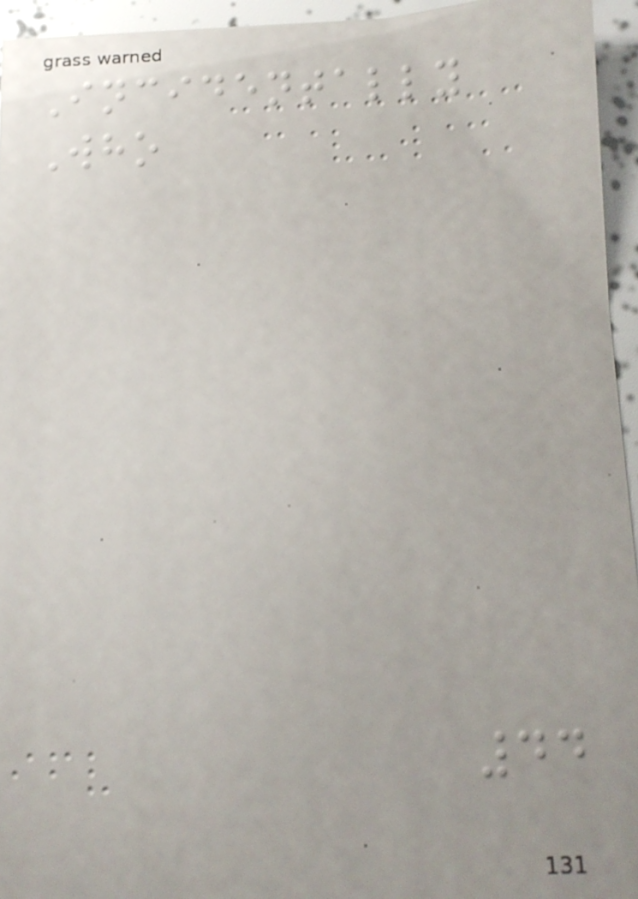Incidentally
Who
44
